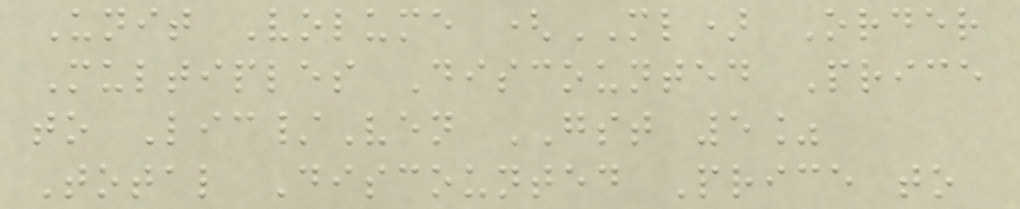Unit Volume (ML) Order
Multiples Discounted Price
to Lic/Ven GST 5%
Total Discounted Price to
